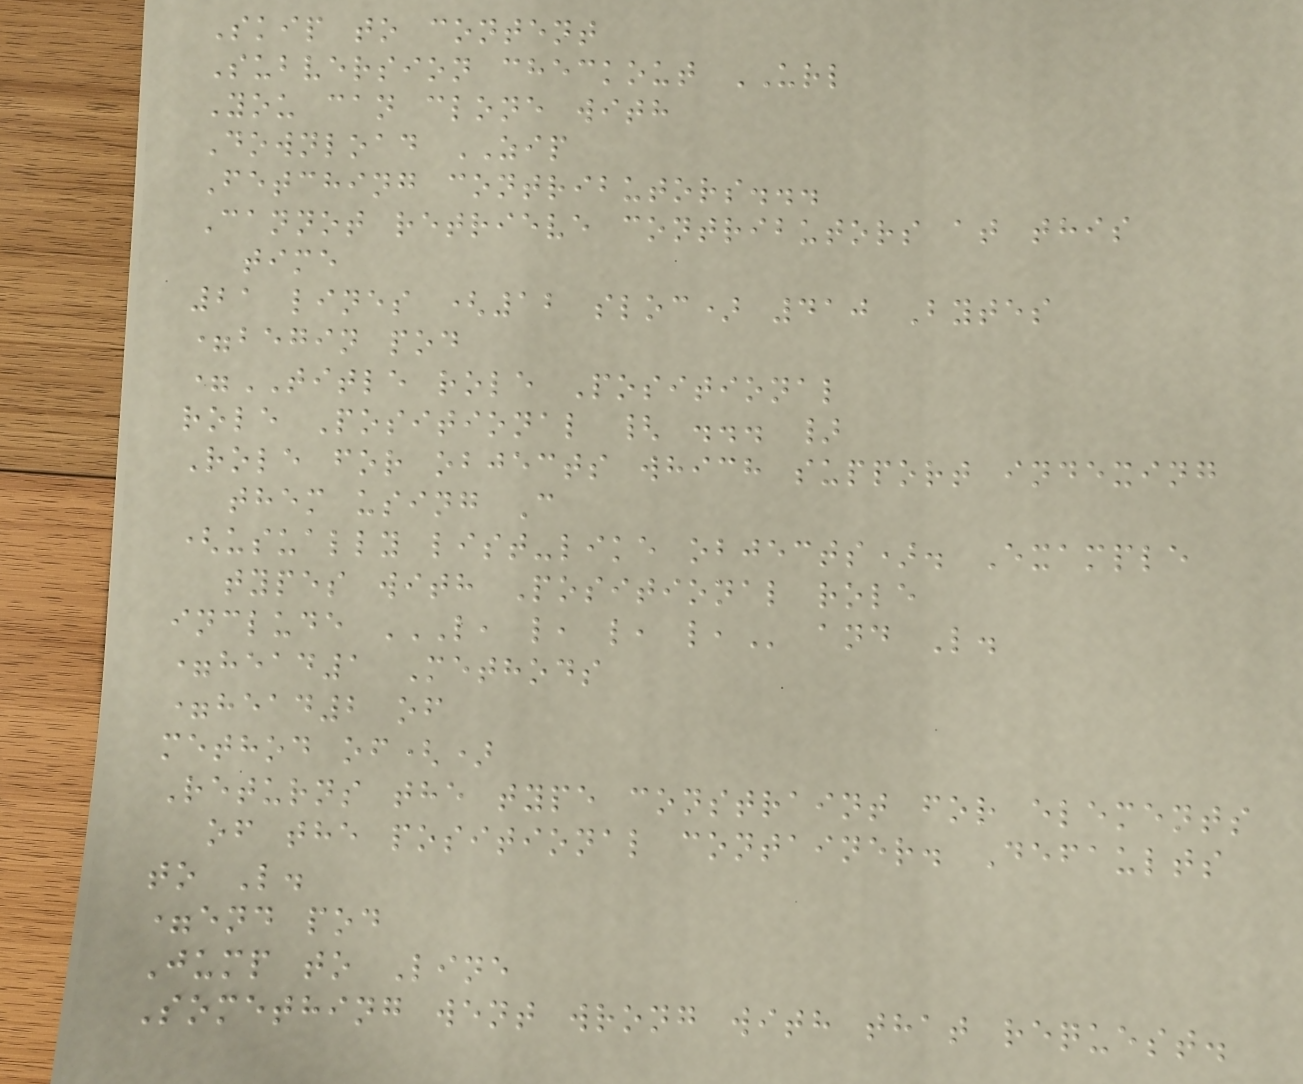Skip to content
Subversion checkout URL
You can clone with
Download ZIP
Fetching contributors...
Cannot retrieve contributors at this
time
21 lines (12 sloc) 410 Bytes
=begin pod
=TITLE role Positional
role Positional { ... }
Role for objects which support indexing
them using C
(usually list-like objects). Example
types with Positional role
include L, L, L, L, and L.
=head1 Methods
=head2 of
method of()
Returns the type constraint for elements
of the positional container. Defaults
to L.
=end pod
Jump to Line
Something went wrong with that request.
